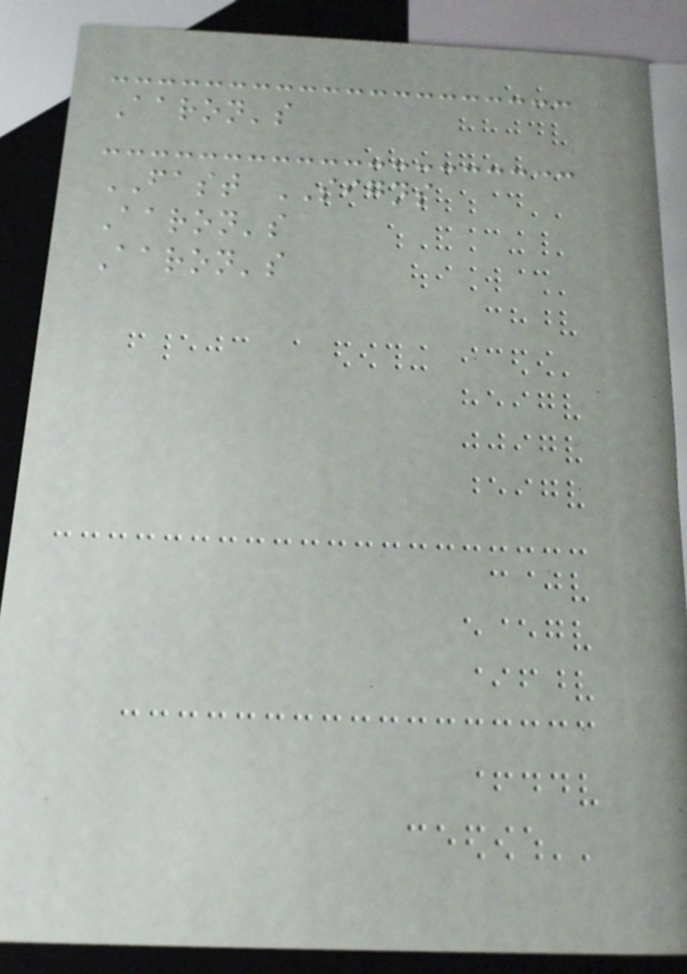Aaron's
FAST SIGNS
Aaron's
Aaron's
